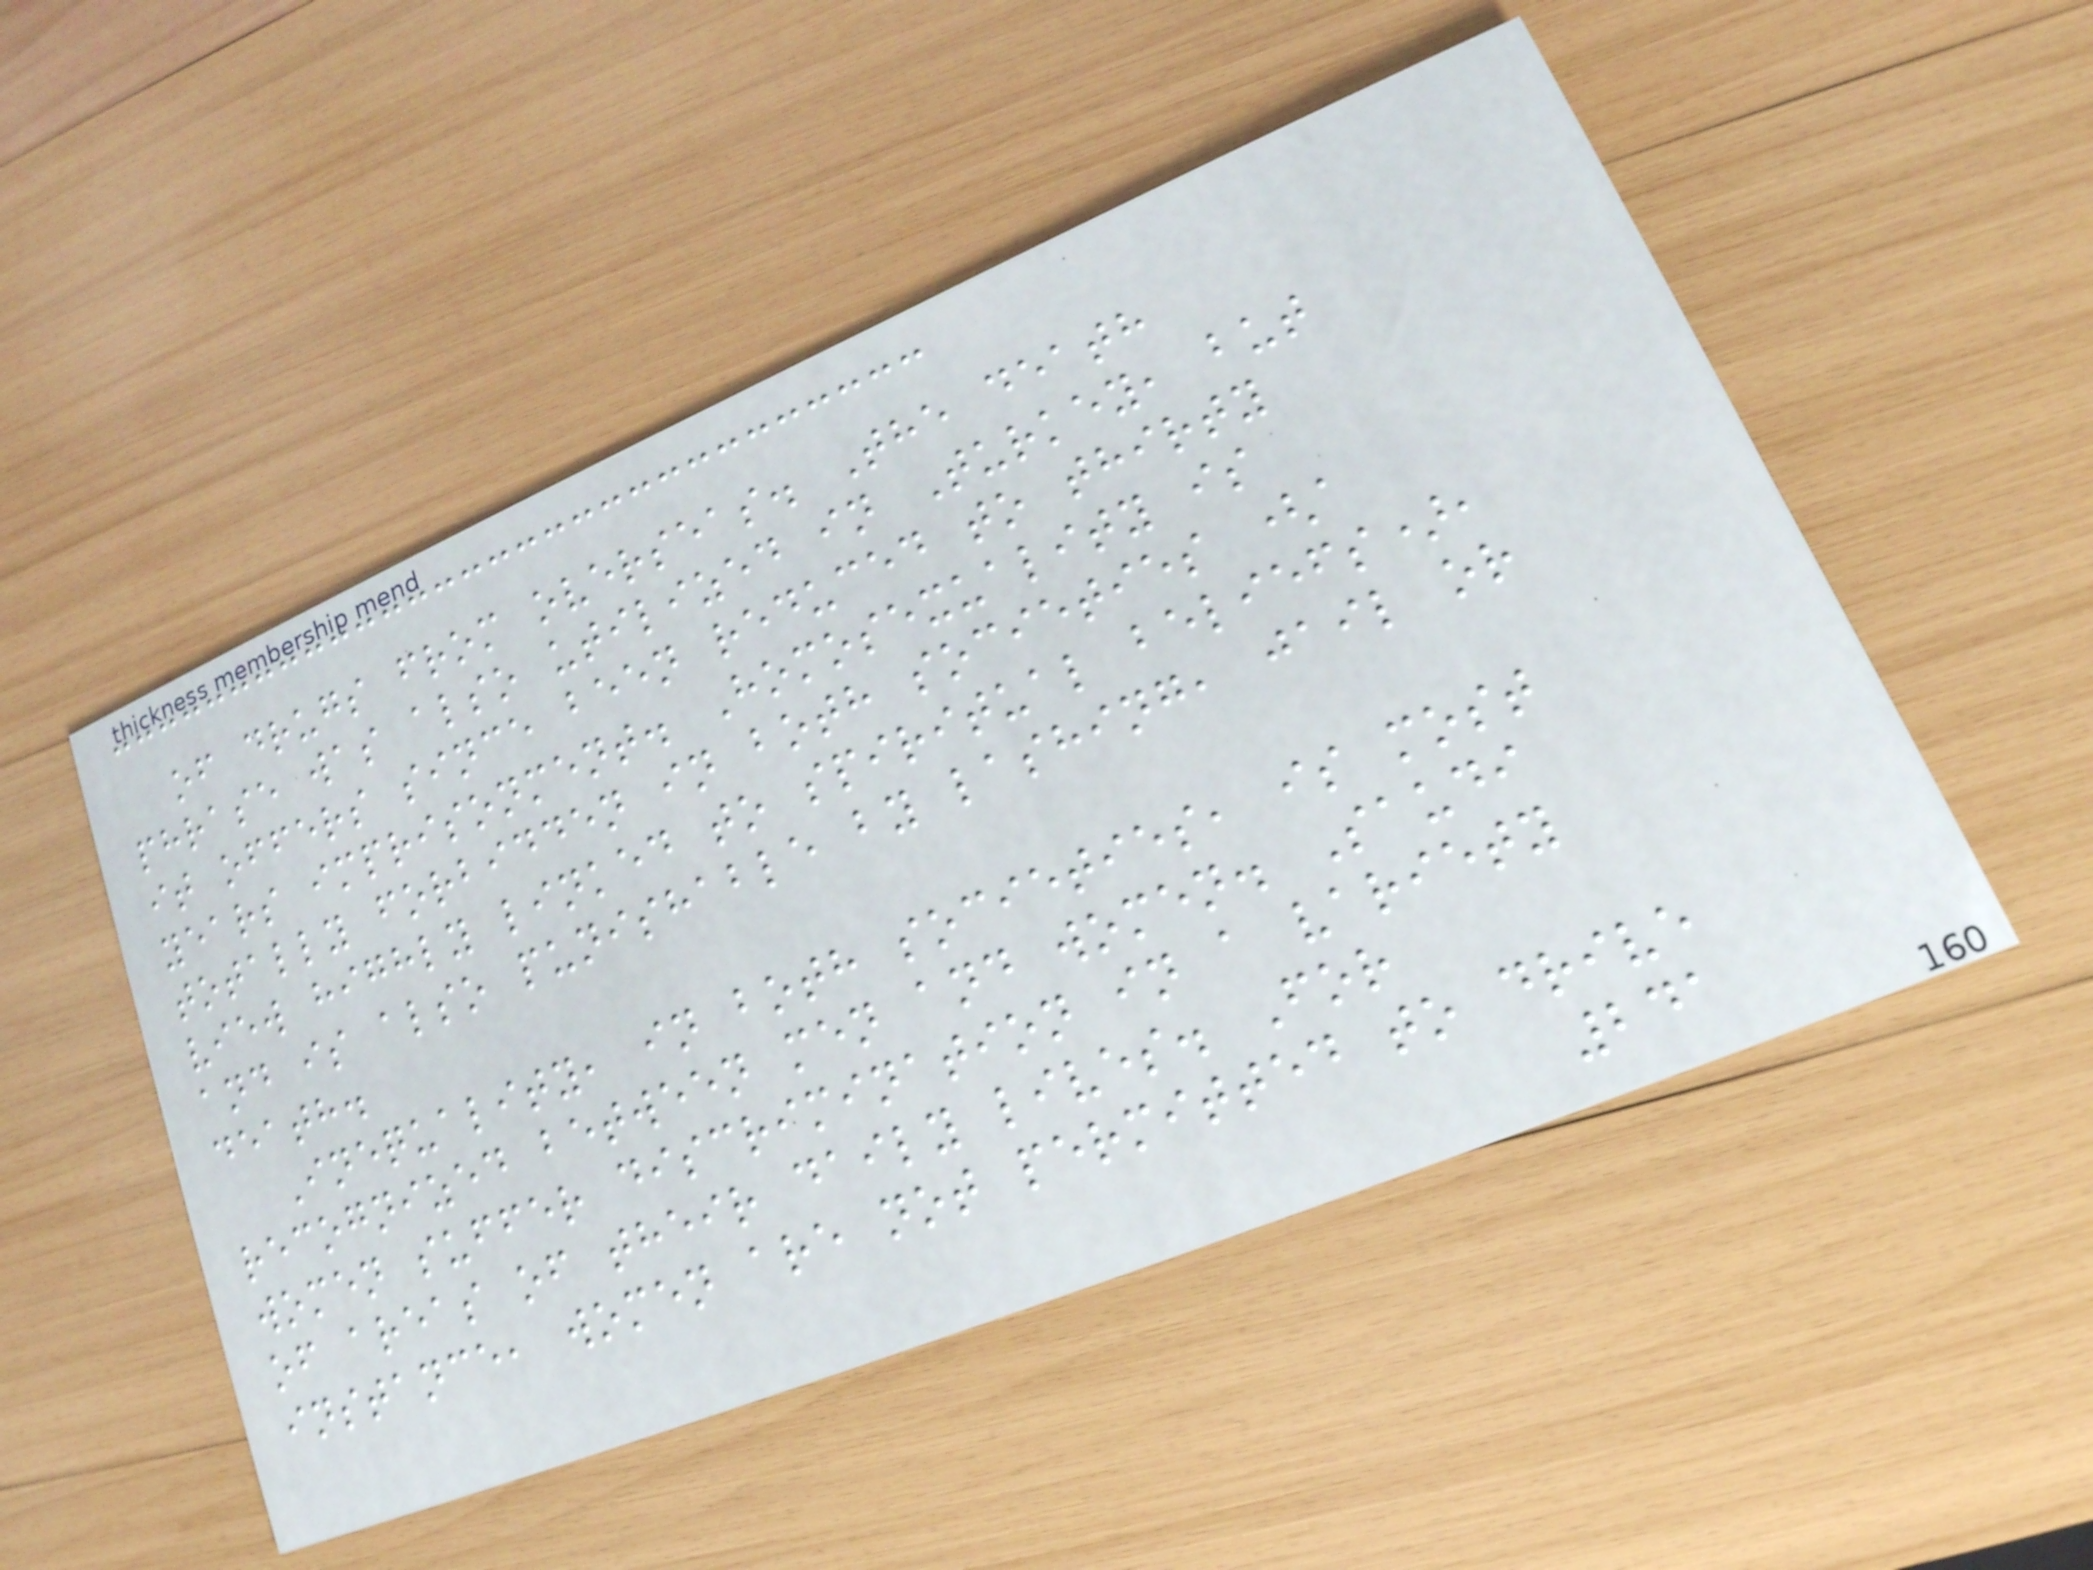of drugs from overseas. The death
phrase was also utilized in Turkey, but
it offers since been reduced to thirty
years imprisonment. Homosexuality is
totally forbidden in both societies (a
view highly linked to spiritual beliefs),
and is also punishable by lashing, jail or
death.
Inequality, in both societies, is most
recognized between men and women. Saudi
women suffer discrimination in a variety
of areas of their daily lives. For
instance, women are not permitted to drive
241
